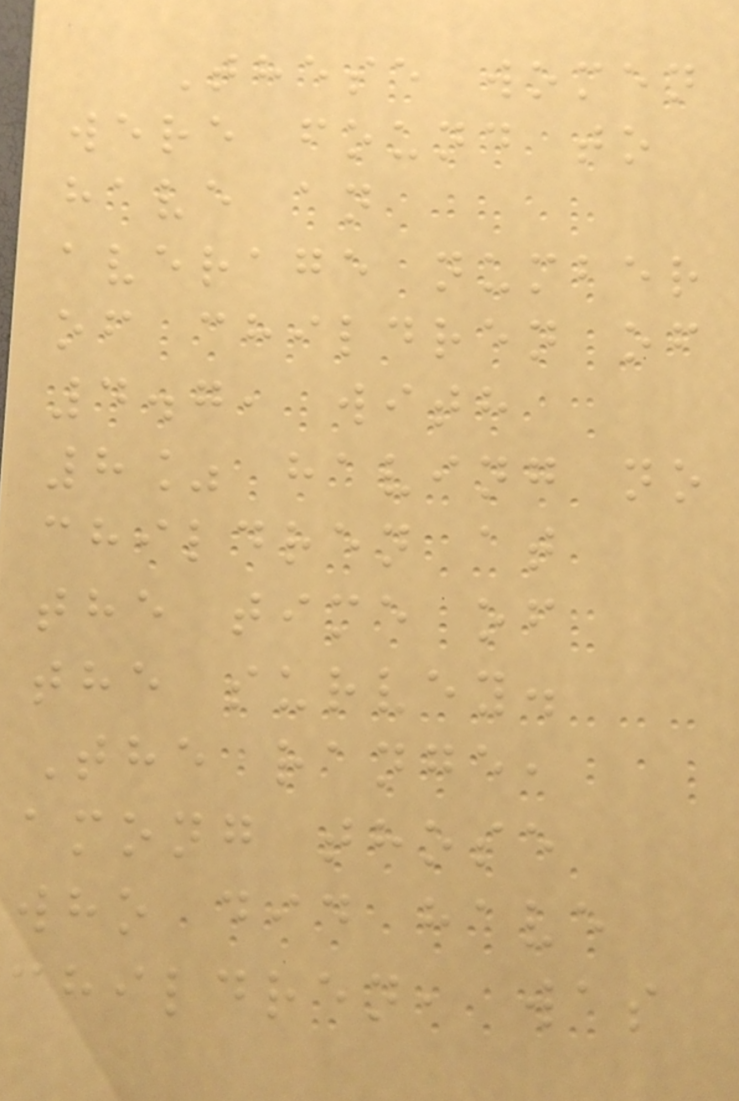These women
were found to
have an
average number
of children of
4.7, with
8% having no
children at
the time of
the survey.
The range,
among those
who did have
children, was
